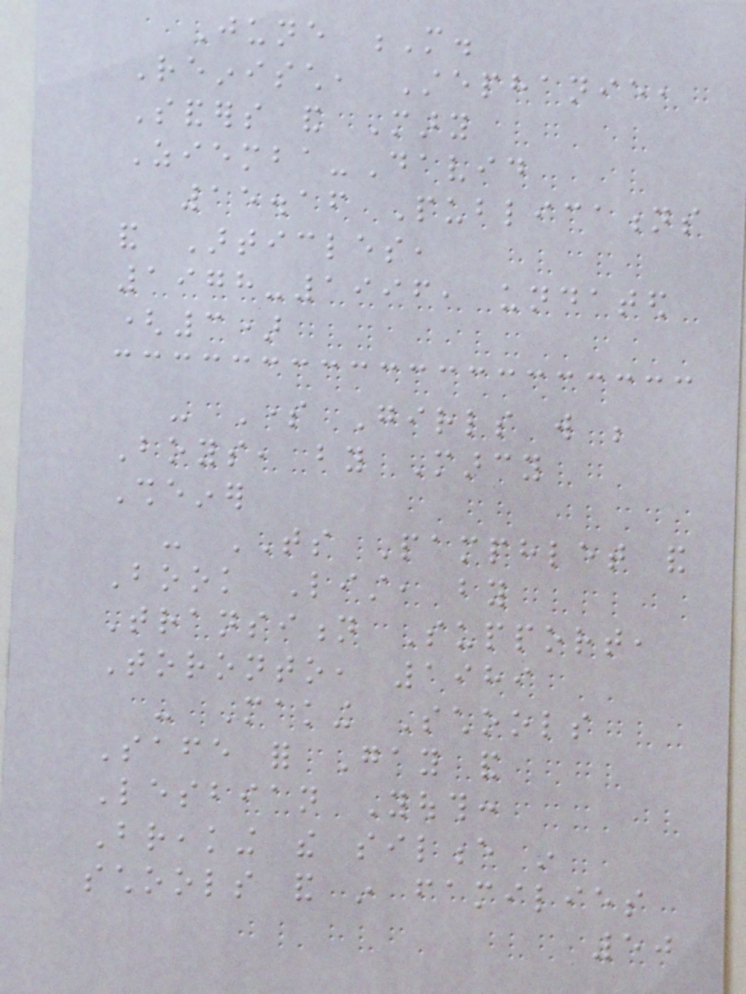June M.
Reinisch, Stephanie,
Sanders and Mary
Ziemba-David
15.16 Publications
and Articles,
1978-1996, undated
(3)
- Some Girls will be
Boys, by Marcy
Sheiner
- TS Pamphlet and
Book List, by
Transition Support,
Toronto, 1989
- Making Schools
Safe for Gay and
Lesbian Youth:
Breaking the silence in
schools and in families
50
